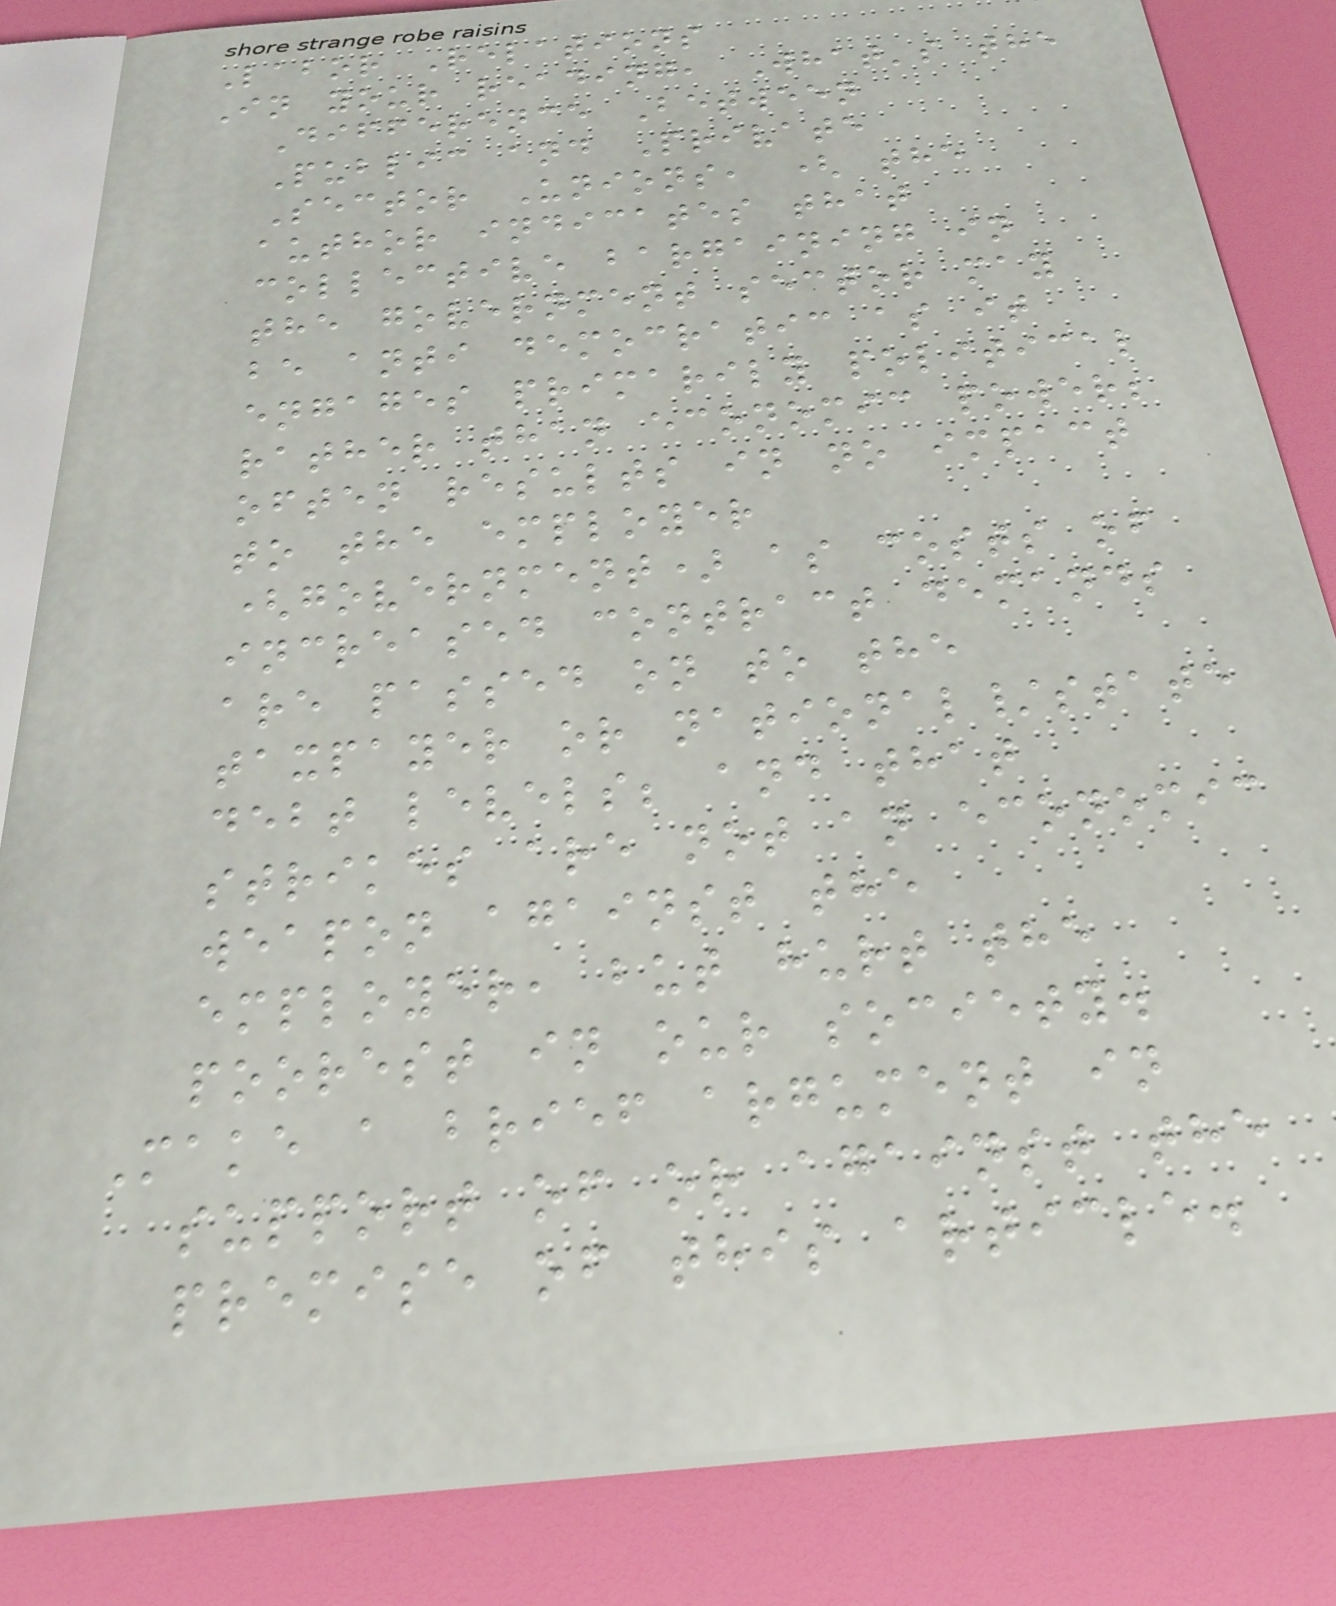Labor Relations
In your reading, What's the
Difference Between
Public and Private
Sector Unions, ( the
author indicates that
collective bargaining in
the government sector may
be anti democratic as it
engages primarily political
rather than economic power;
often results in no impact
to the employer
(government) as costs of
increased contract demands
are passed on to the
taxpayer or national/state
debt levels; and that
strikes are not an economic
weapon against the
employer, but hurt the
poorest in our society.
Make a brief argument in
support of or against the
premise of this article.
